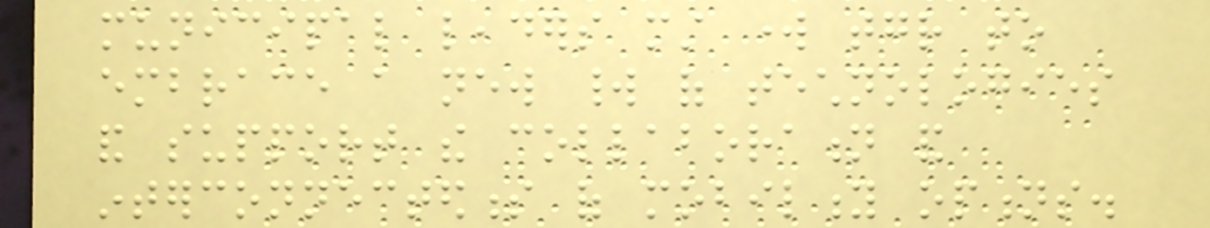municipal leaders must work together to
embrace a new world of technologies
and support the collaboration and
interconnectedness of mobility options.
